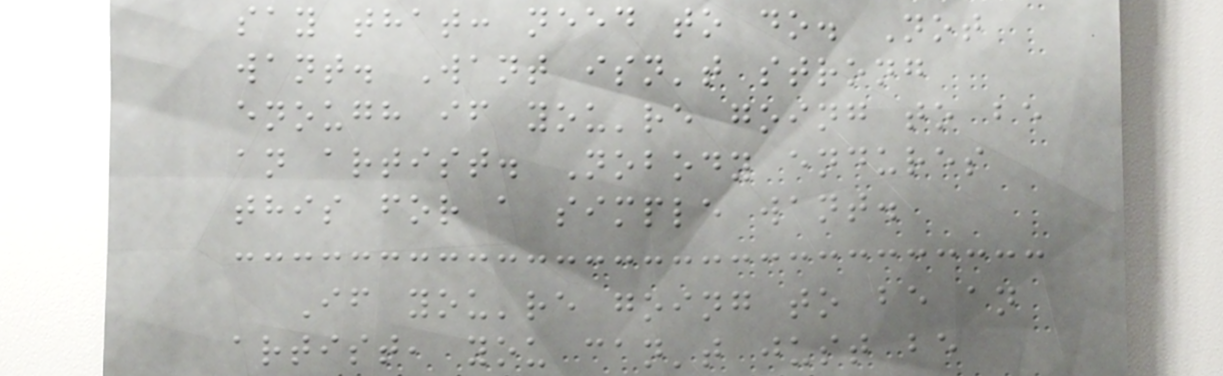say that: need to do. Not
want. Want isn't strong
enough if you're going to be
an artist. Nobody endures
this for a simple want.
If you're going to be an
artist, you can't just be
